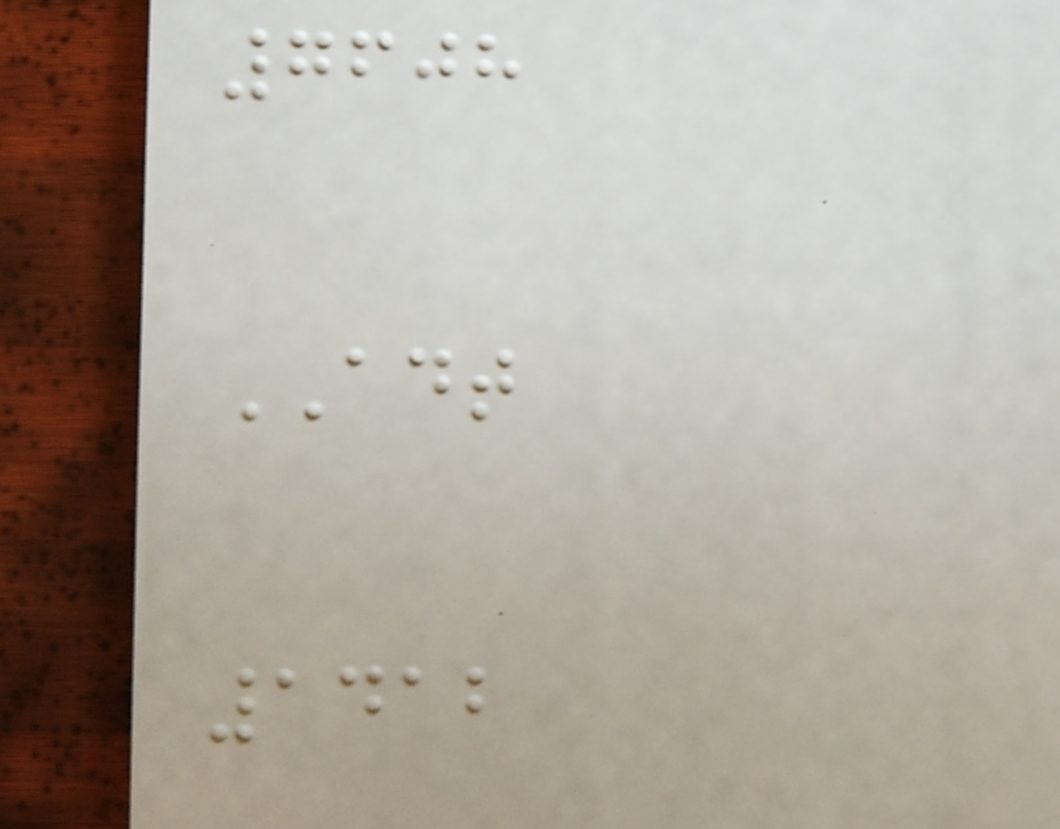7608
ADT
1412
